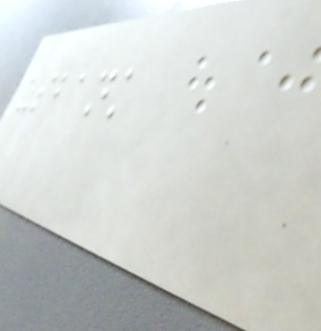usbank
